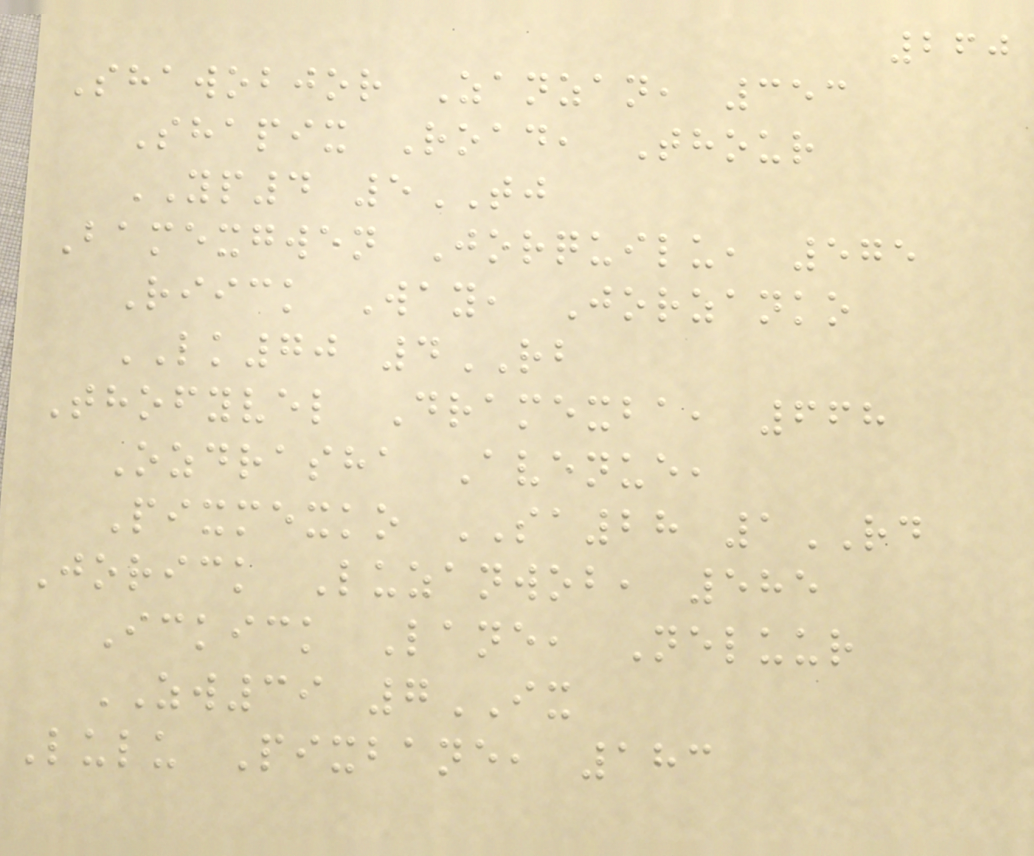260
Shawobjor Zanzan, 353
Shapix Road, Thour
YP4 5TJ
Bamexgwen Jorquilu, 575
Riick Way, Jorzanko
LK70 4RB
Thofyvel Dramexba, 668
Ozdrasha Avenue,
Pixmexko SA28 1RD
Jorick Luzanwob, 585
Ickick Lane, Neluur
ZW39 7IX
Lulu Pixbane, 183
